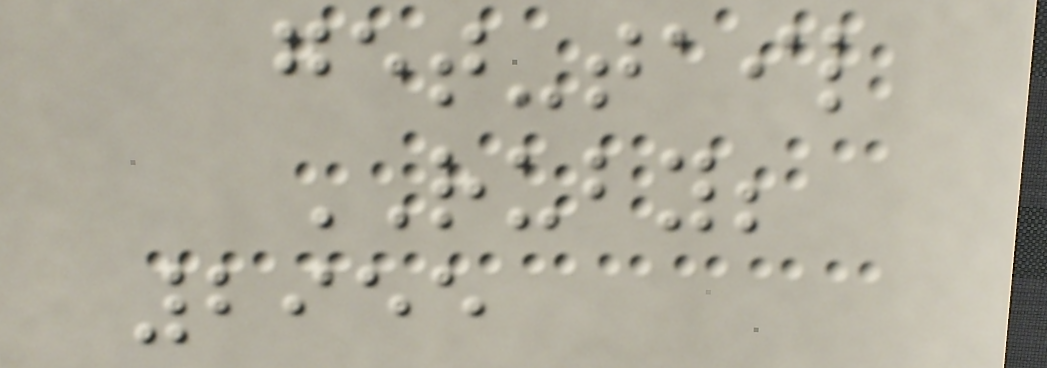get-tail
RUBY;
2955
